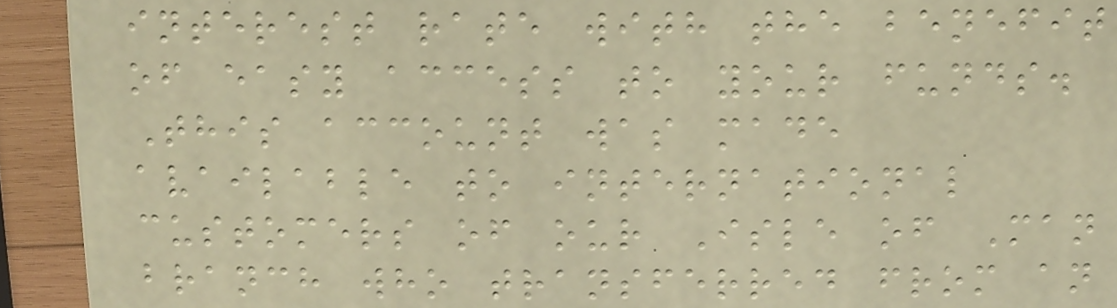interest rate with the benefit
of easy access to your funds.
This account was made
available to international
customers of our Isle of Man
branch who transferred from an
